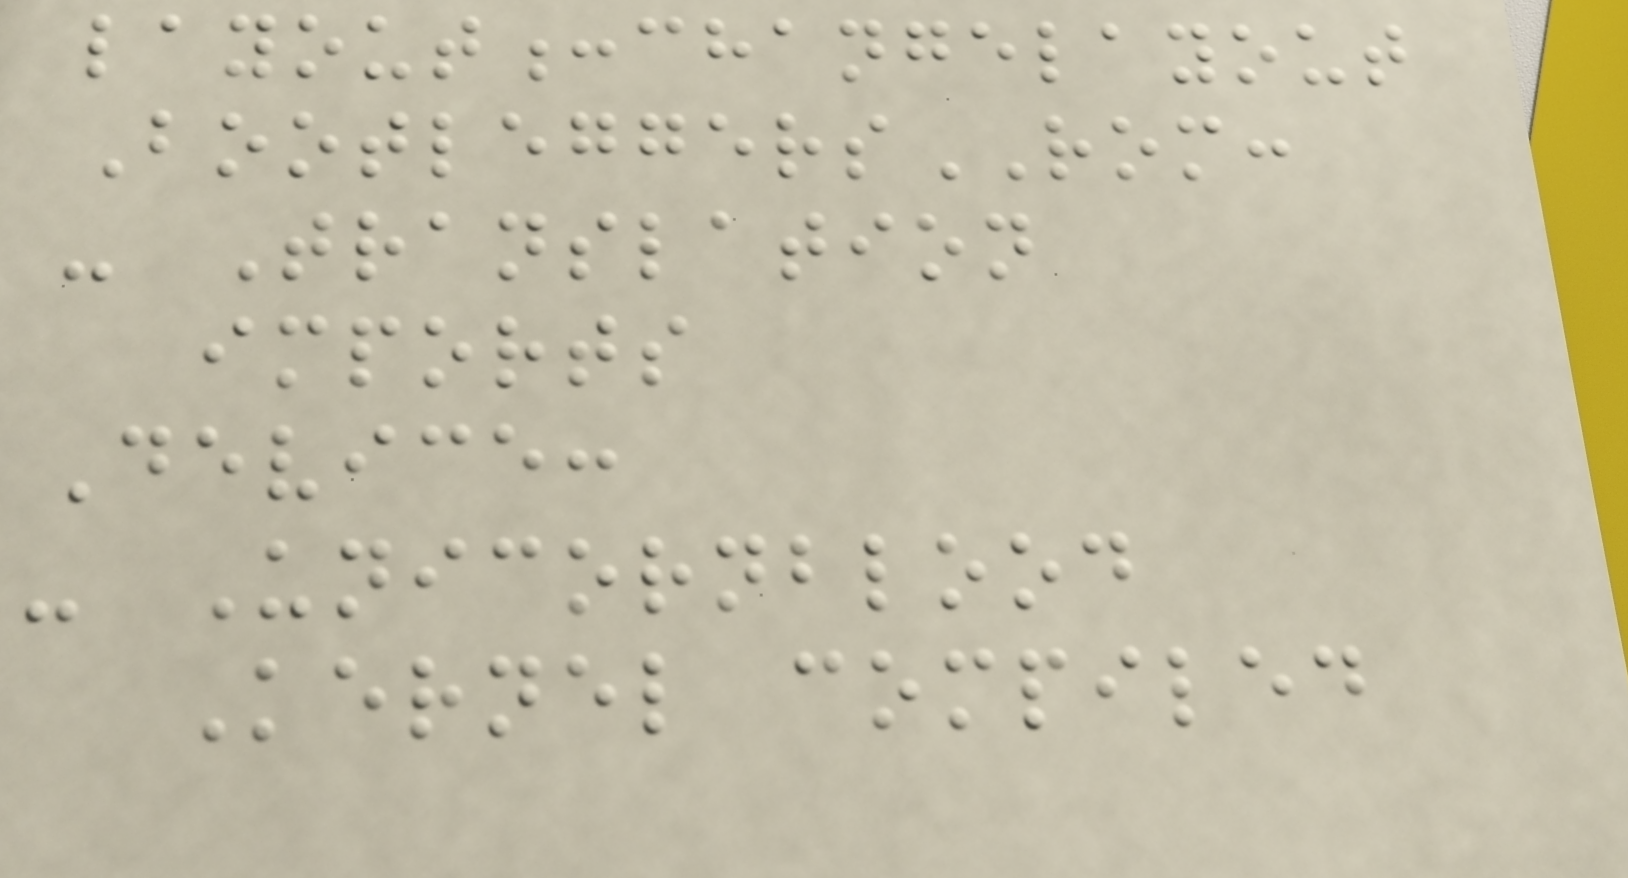layout:changelayout
BootleggersROM:
- Translation
imports
Device:
- Unicornblood
Kernel compiled
